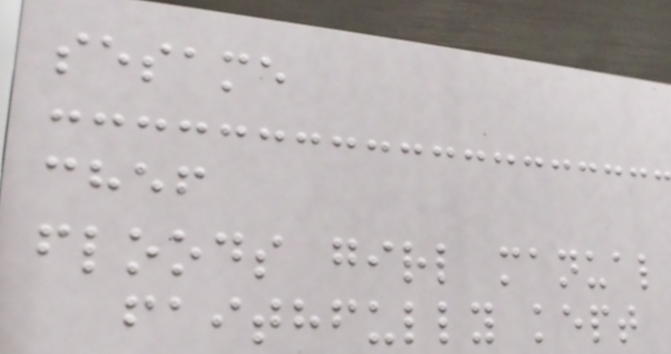sesame
chef
floods girl manual
faithfully kept
